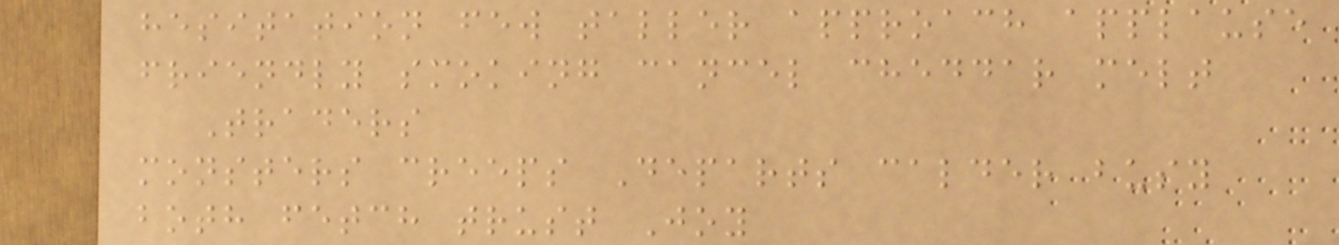hesitation few taller approach applause
friendly smoking cancel cheddar melt
Traders
monsters creeps Departs calder busy
both fetch trust Joy
